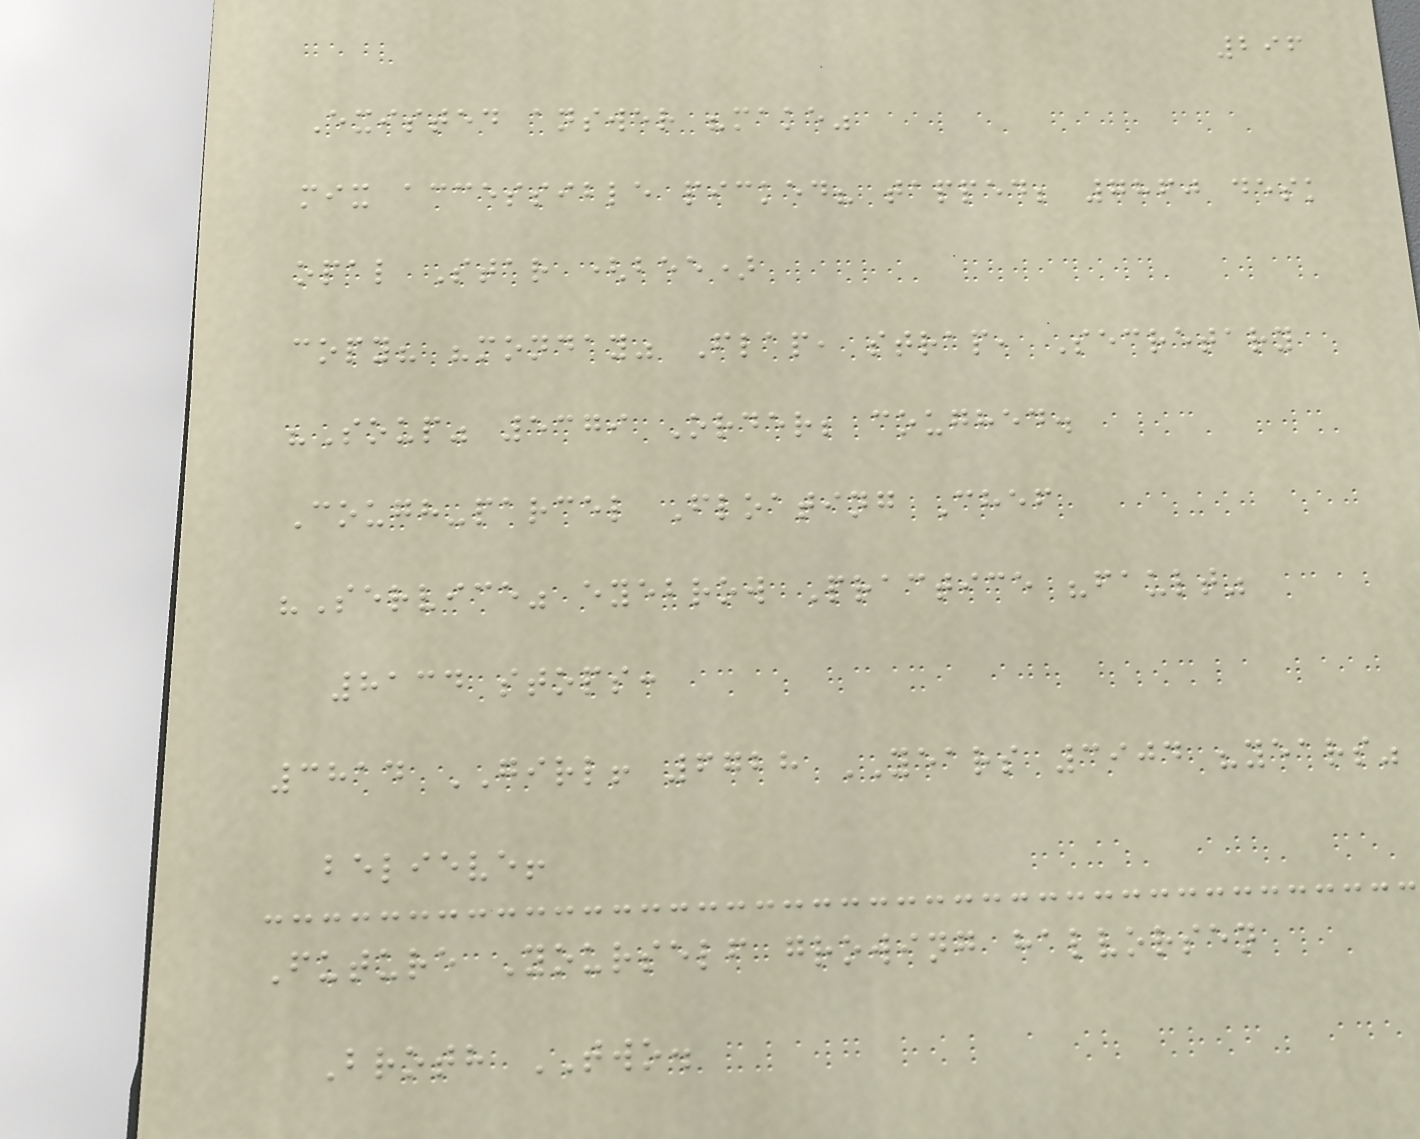296
Existed answer "make"
mix accessible picked? tapped; 7860 desk
opal Star (bee)
copy? "monday" Flap, strap, Secretary
"Soup" 5379 Order; coughed.
Cough-parcel Floating Chef
"Service" eyebrow Practice "fault"
8134 stops:
3814 GIRL! 6728 YEARS 3904 "years"
believe!
Future Yourself growing halvorsen
Broth TWO.
